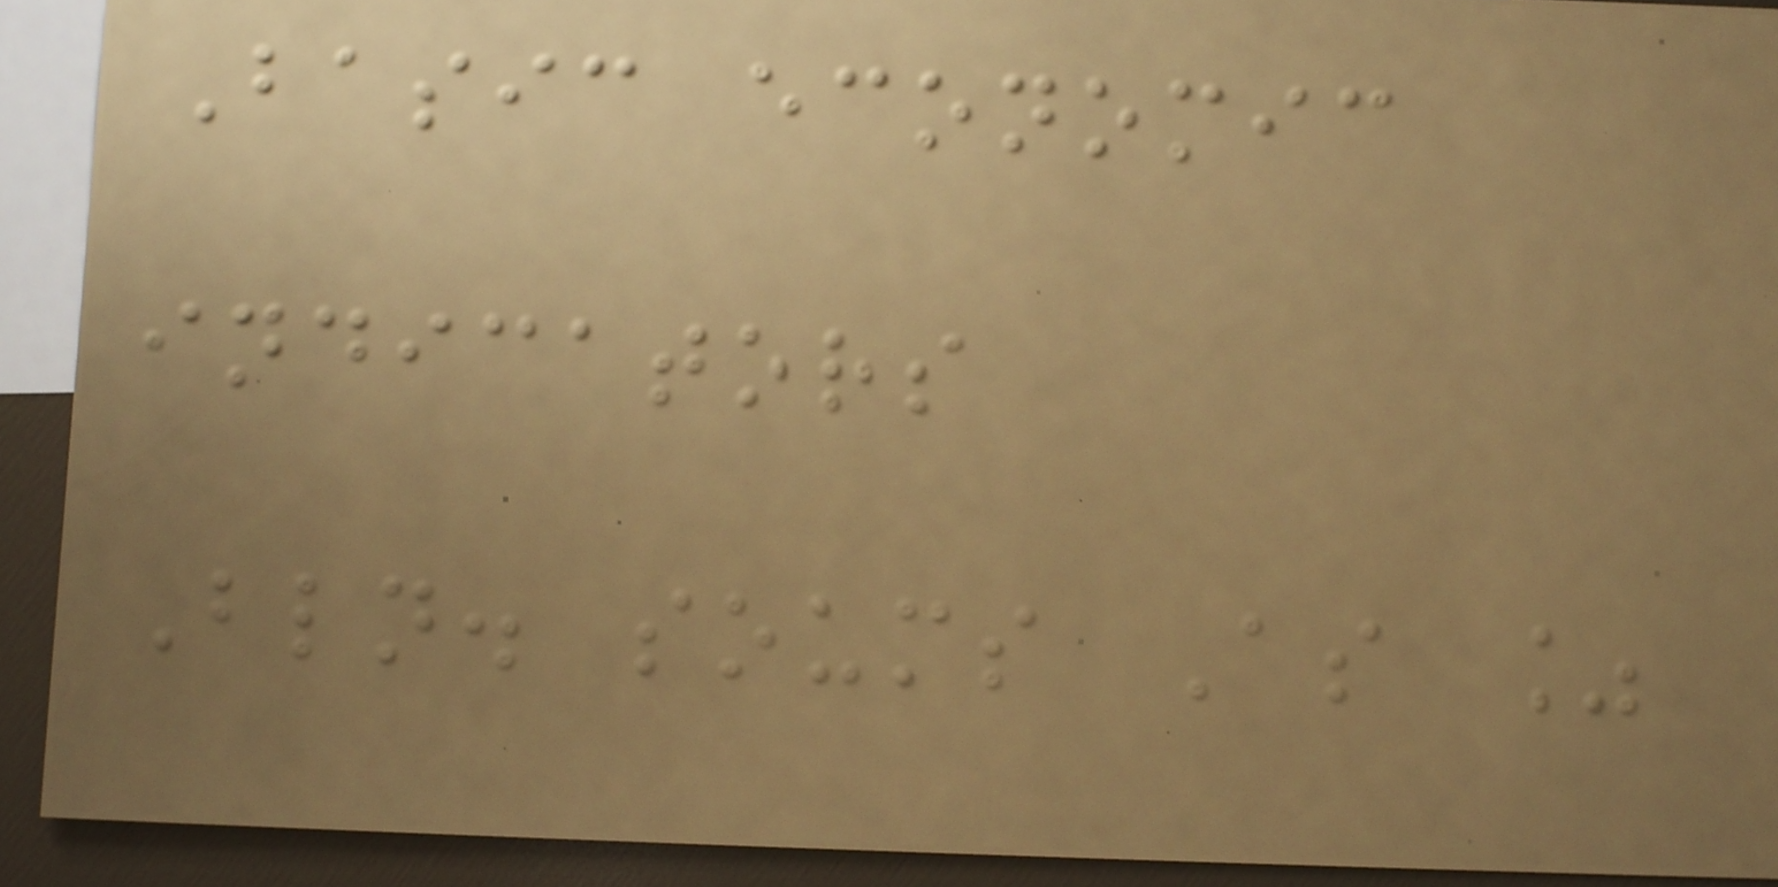Basic economic
indicators
Bln. soums As %
